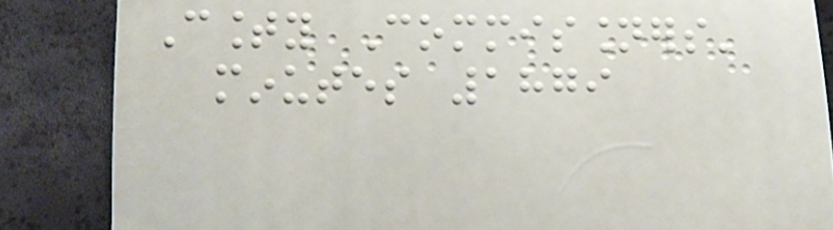County Commissioners'
minutes 1879
